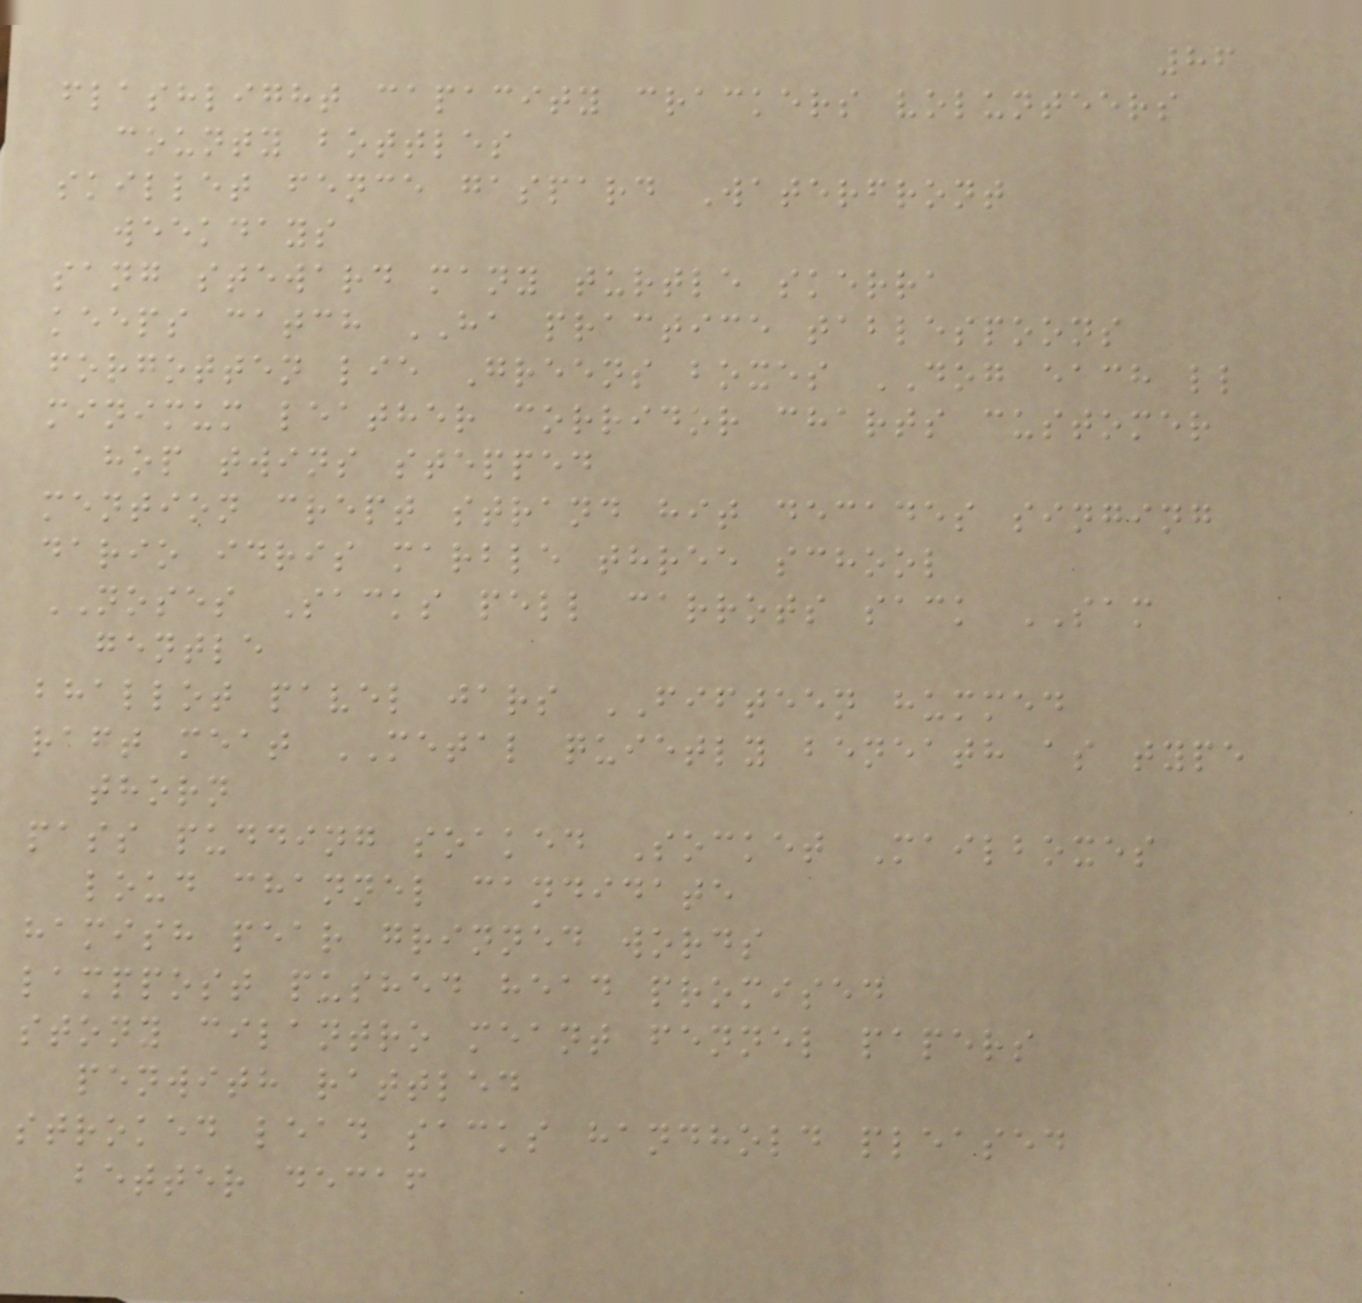86
flashlight capacity crackers volunteers
county bottles
skillet fence gaspard Waterfront
weekdays
sang steward many turtle skerra
keeps catch HA practice tablespoons
forgotten lie Greens boxes DOG each ll
minimum leather corridor charts customer
hop twins stepped
mention crept strand hit decades singing
dario idris marble three school
NOSES Sacks pell carrots sack SAM
gentle
bhallot pavel jars FIFTEEN hummed
raft meat METAL quietly beneath as type
thorn
pass pudding soaked Socket Mailboxes
loud channel candidate
hamish pear grinned words
lamppost pushed head promised
stony cilantro meant fennel papers
penwith rattled
stroked lead sacks handhold pleased
better decaf
